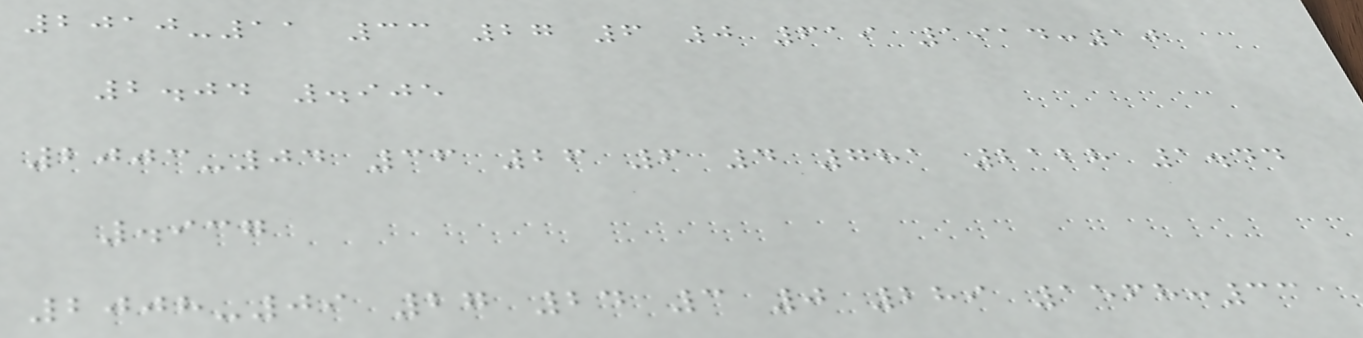2010-11 33 27 6 0 619 1914:10
2.04 .905
2003-04 36 26 6 4 781 2128 1.44
.937
2008-09 27 24 3 0 289 1568:33
